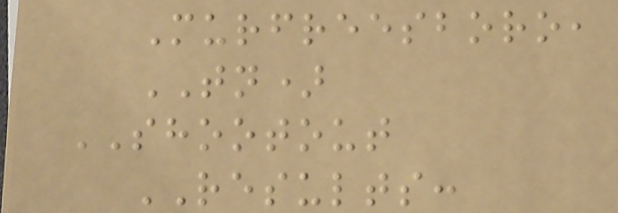Murfreesboro,
TN)
SHOOTOUT
RESULTS:
